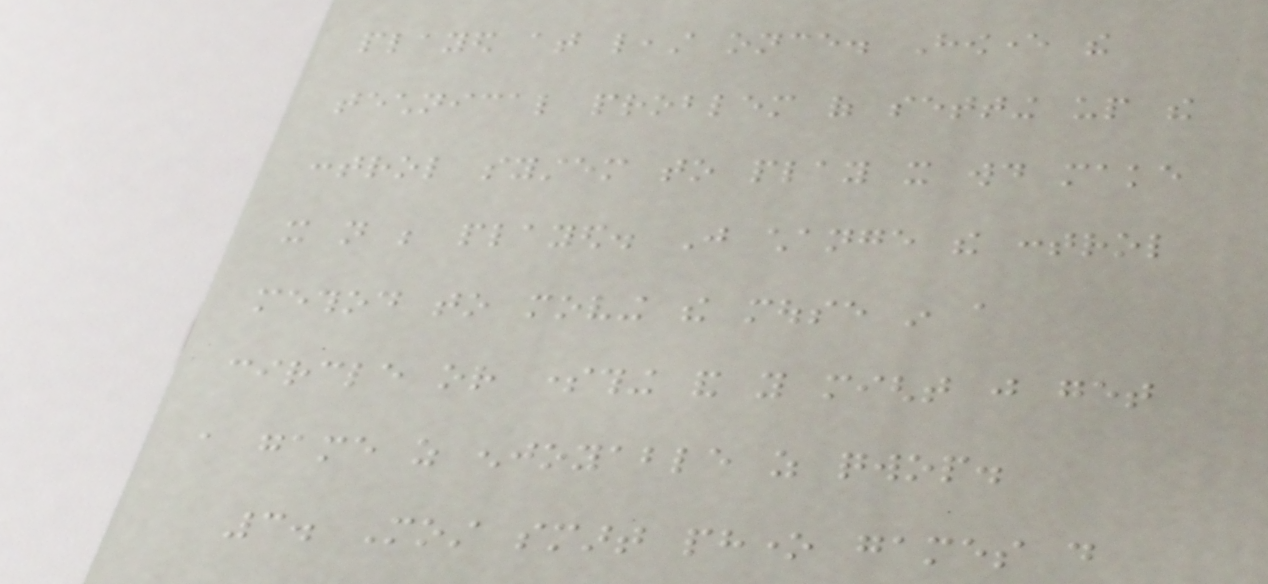played at least once. However the
technical problem of setting up the
control system to play it would make
it not be played. Just change the control
method to moving the mouse in a
circle or something and you might just get
a game as enjoyable as qwop.
3. Most smart phone games do
